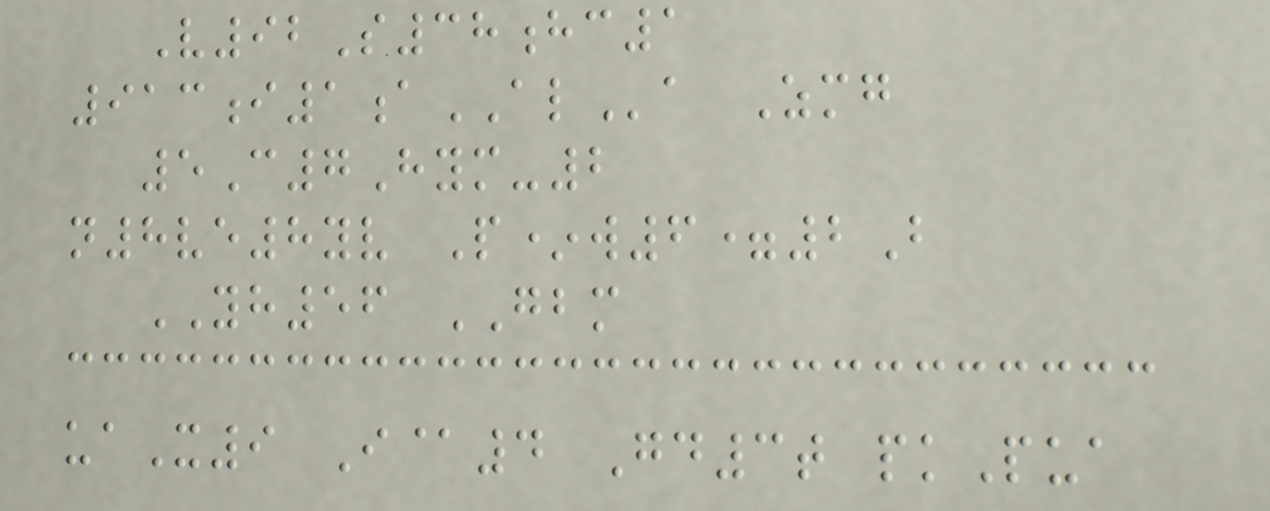V92S38hc1
913i1aALa Zmg
5C7Hym-2
n8ve8yv P*w6=2B
YH56 GBM
uaX9 I@4 Gd3t pkPua
